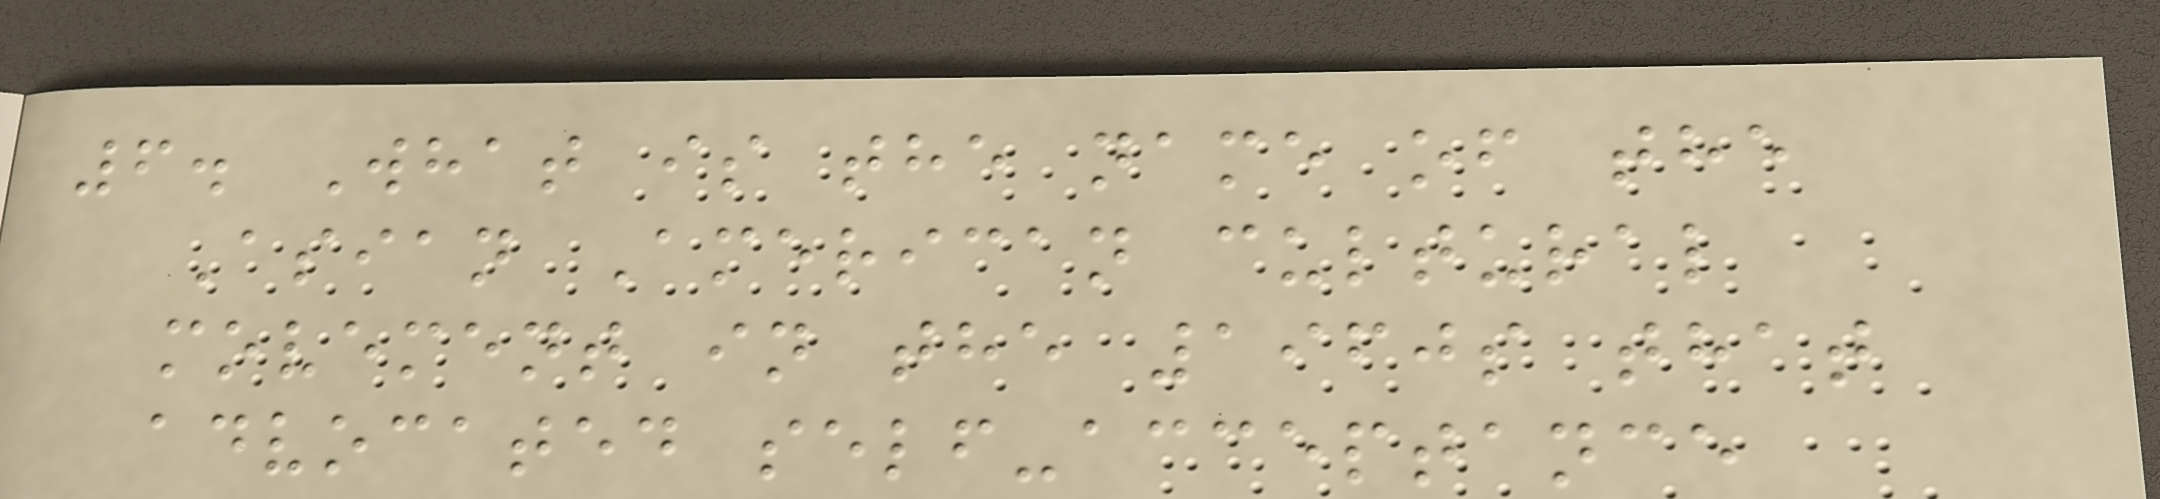6. What is the name of the
Asian American cultural
movement in the 1960s that
advocated self-acceptance
